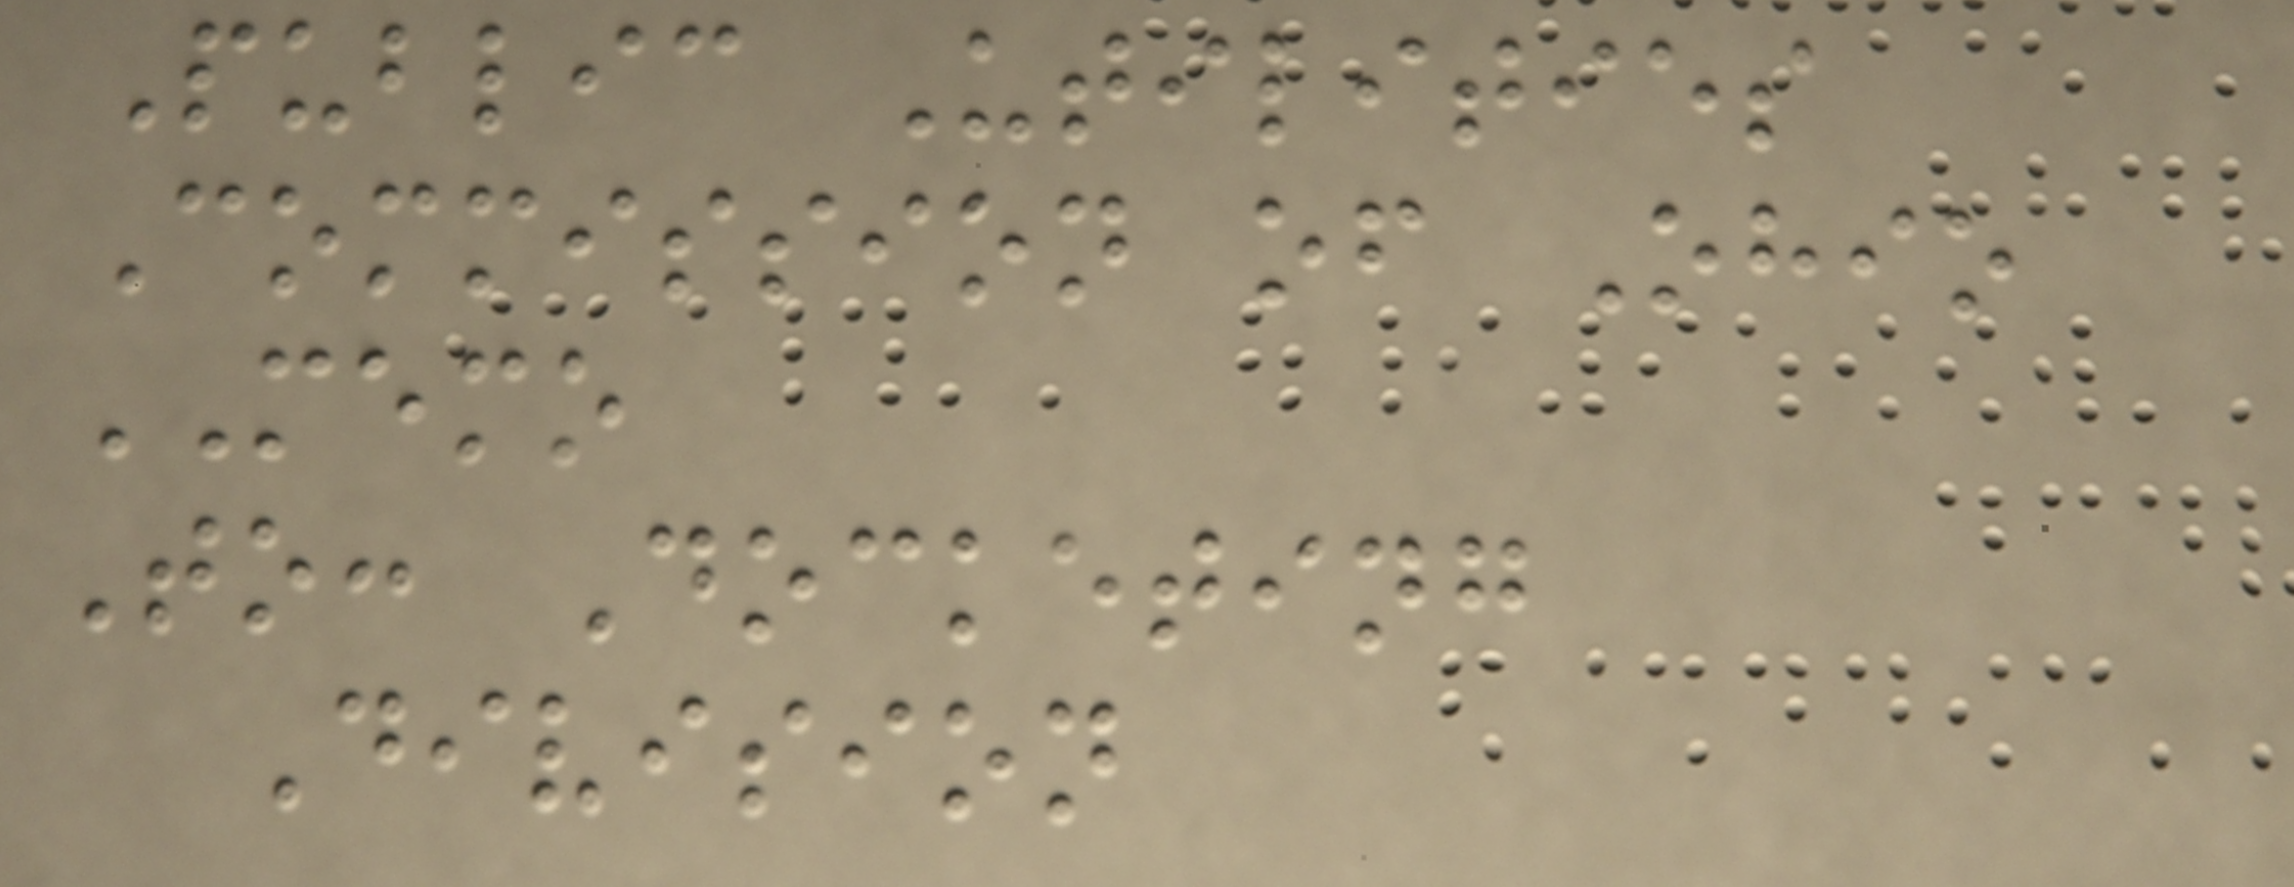Public Utilities
Commission of Ohio
MEMO
To: Docketing
Division
